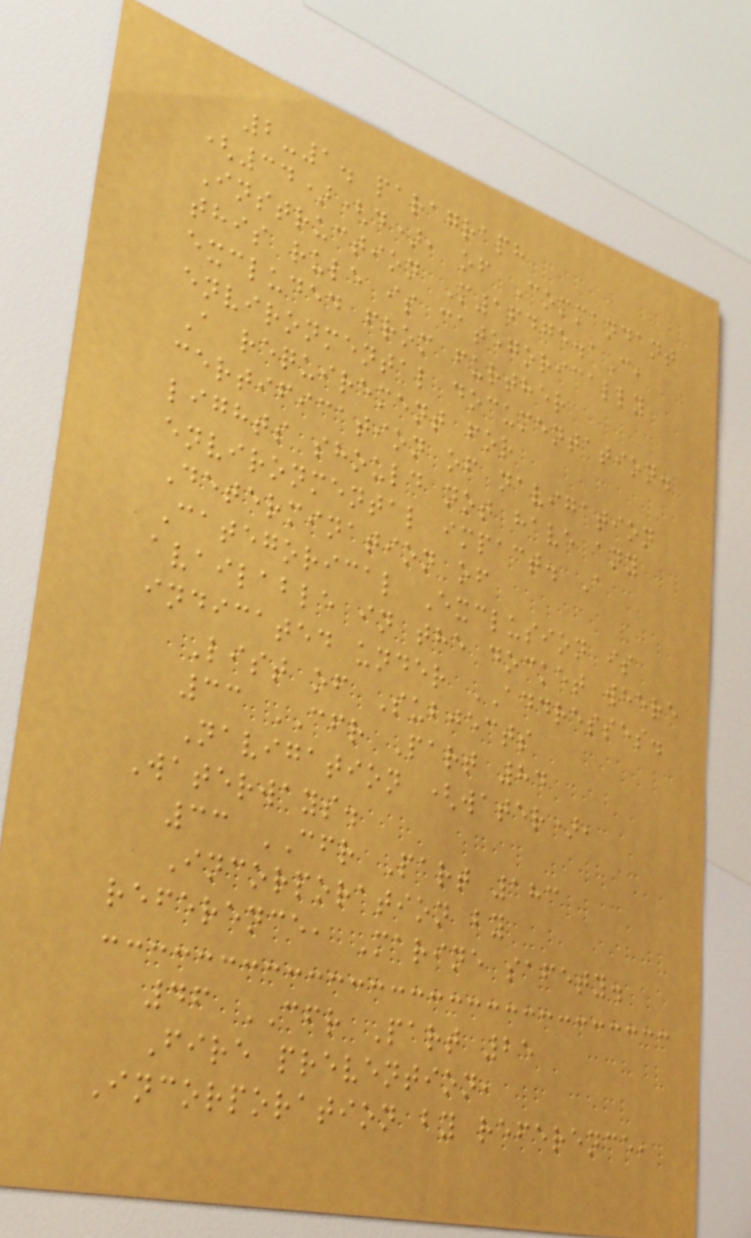2-1. paragraph
(34)(d), of Commandant
Instruction M16475.1C,
this rule is categorically
excluded from further
environmental documentation.
A requirement for
certification of navigation
lights should not have any
environmental impact. A
Determination of
Categorical Exclusion is
available in the docket where
indicated under ADDRESSES.
List of Subjects
33 CFR Part 84
Navigation (water),
Waterways.
33 CFR Part 183
Incorporation by
reference, Marine safety.
46 CFR Part 25
Fire prevention,
Incorporation by reference,
